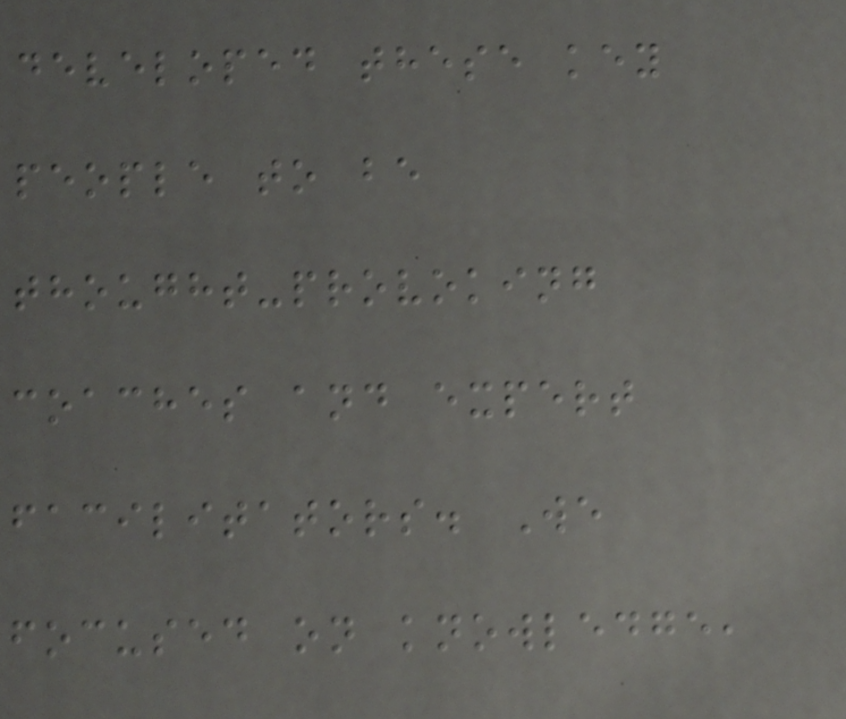developed these key
people to be
thought-provoking
coaches and expert
facilitators. We
focused on knowledge,
